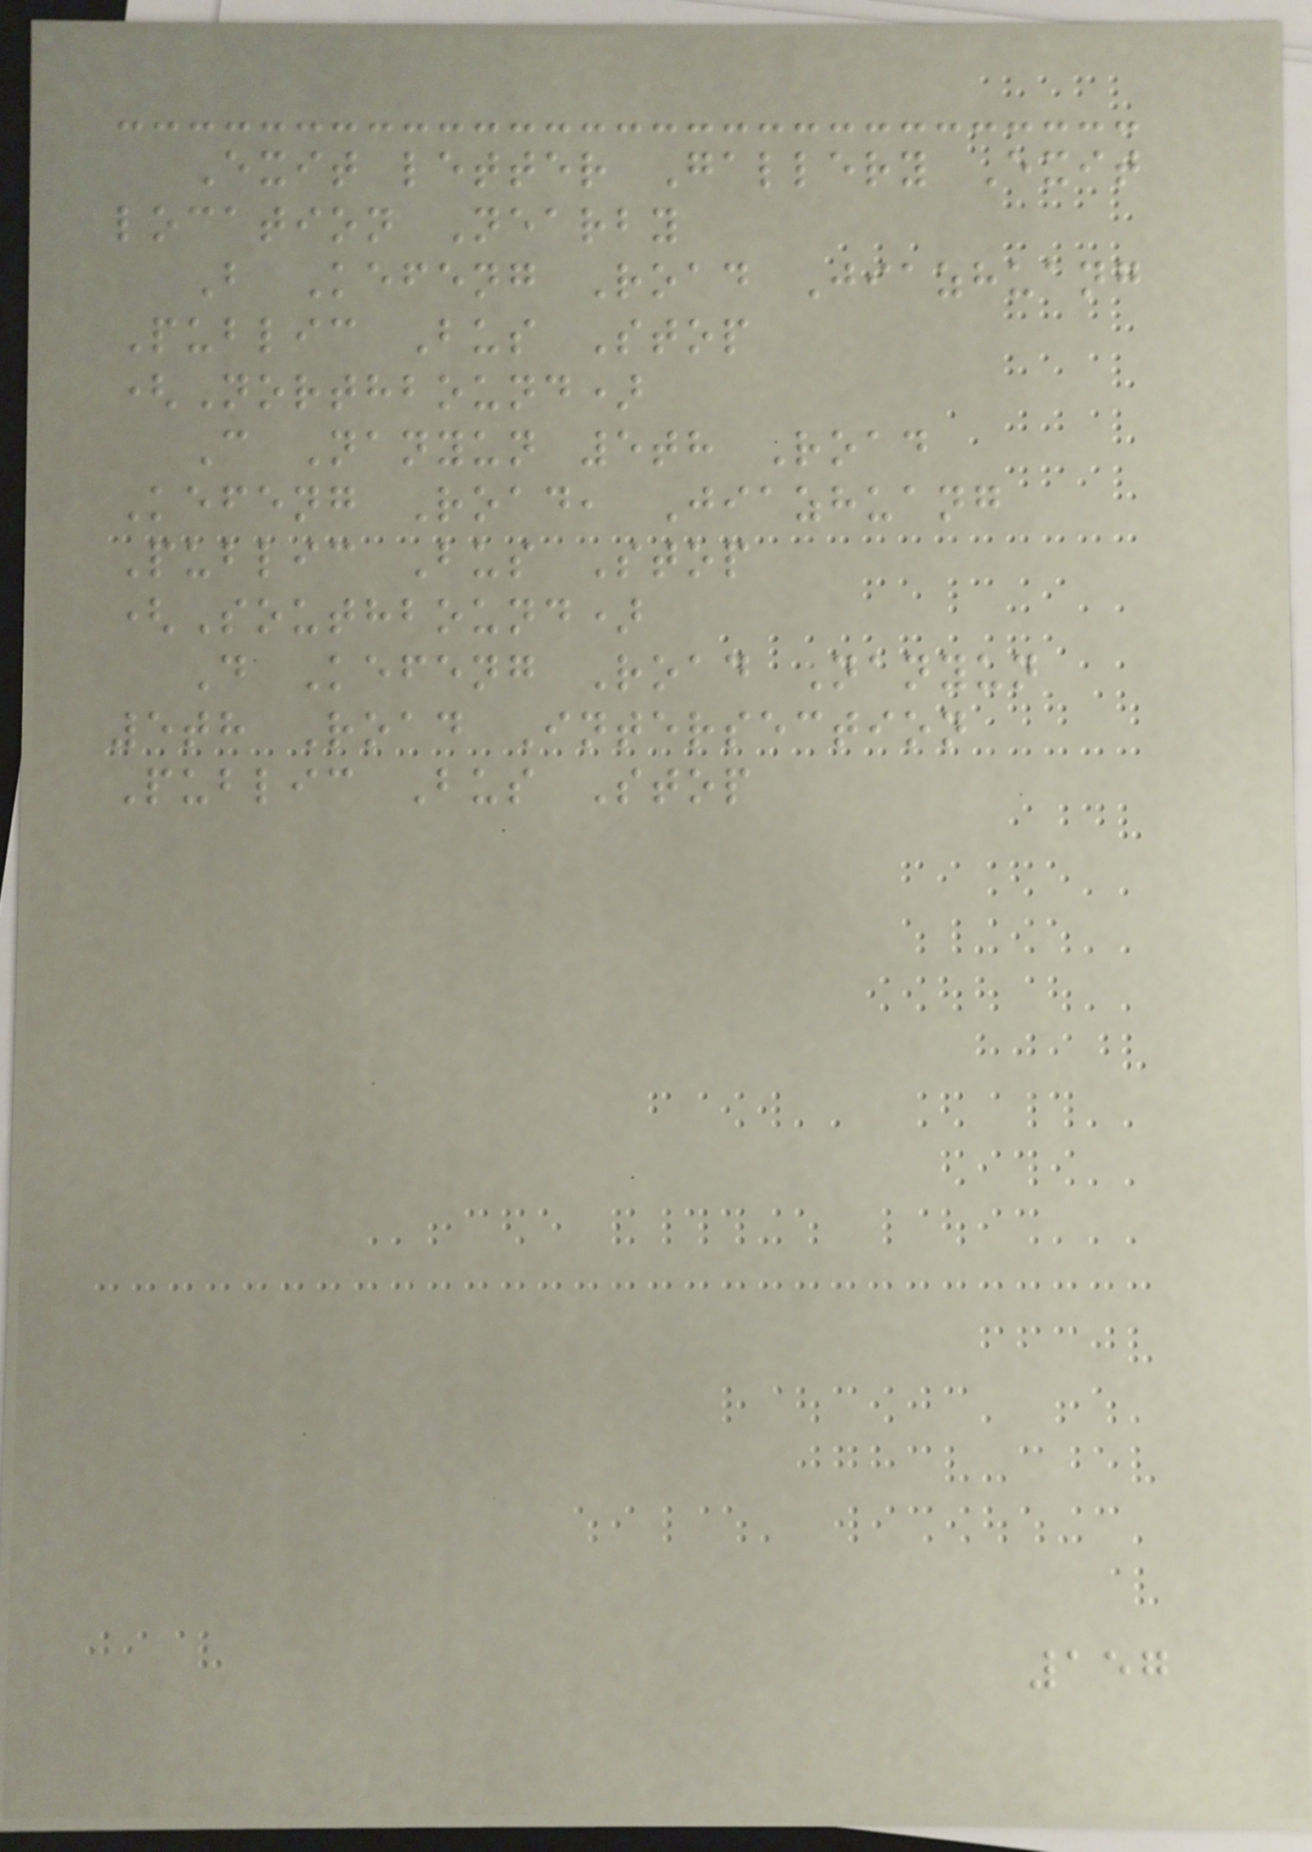Exit letter Gallery Exit
location Nearby
B Kefeng Road Jiazhuang
Public Bus Stop
(Northbound)
C Nanyun 5th Road
Kefeng Road, Jiazhuang
Public Bus Stop
(Southbound)
D Kefeng Road Nanyun
5th Road Intersection
Public Bus Stop
157
